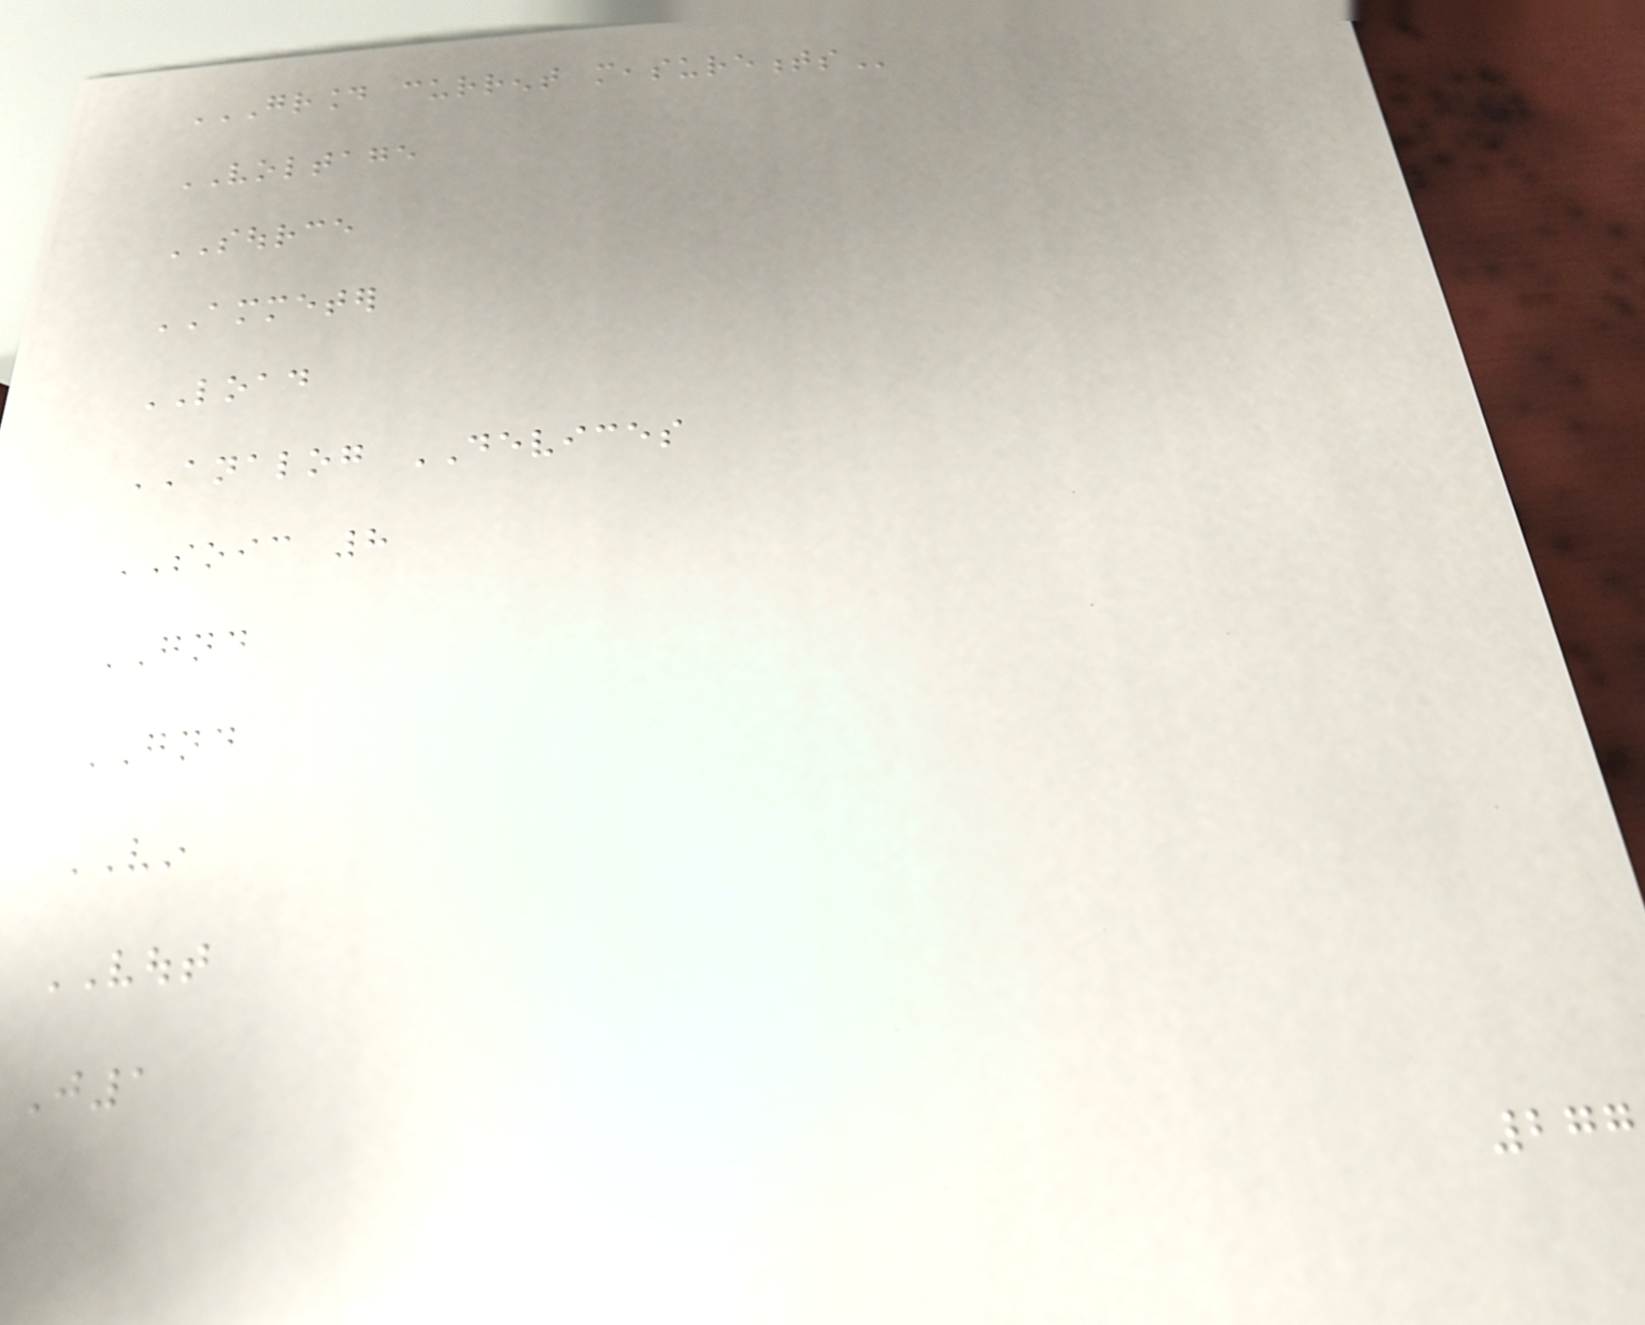GROUND CURRENT MEASUREMENTS
VOLTAGE
SOURCE
AMMETER
LOAD
ANALOG DEVICES
SOIC 8
GND
GND
VIN
VOUT
J1
277
